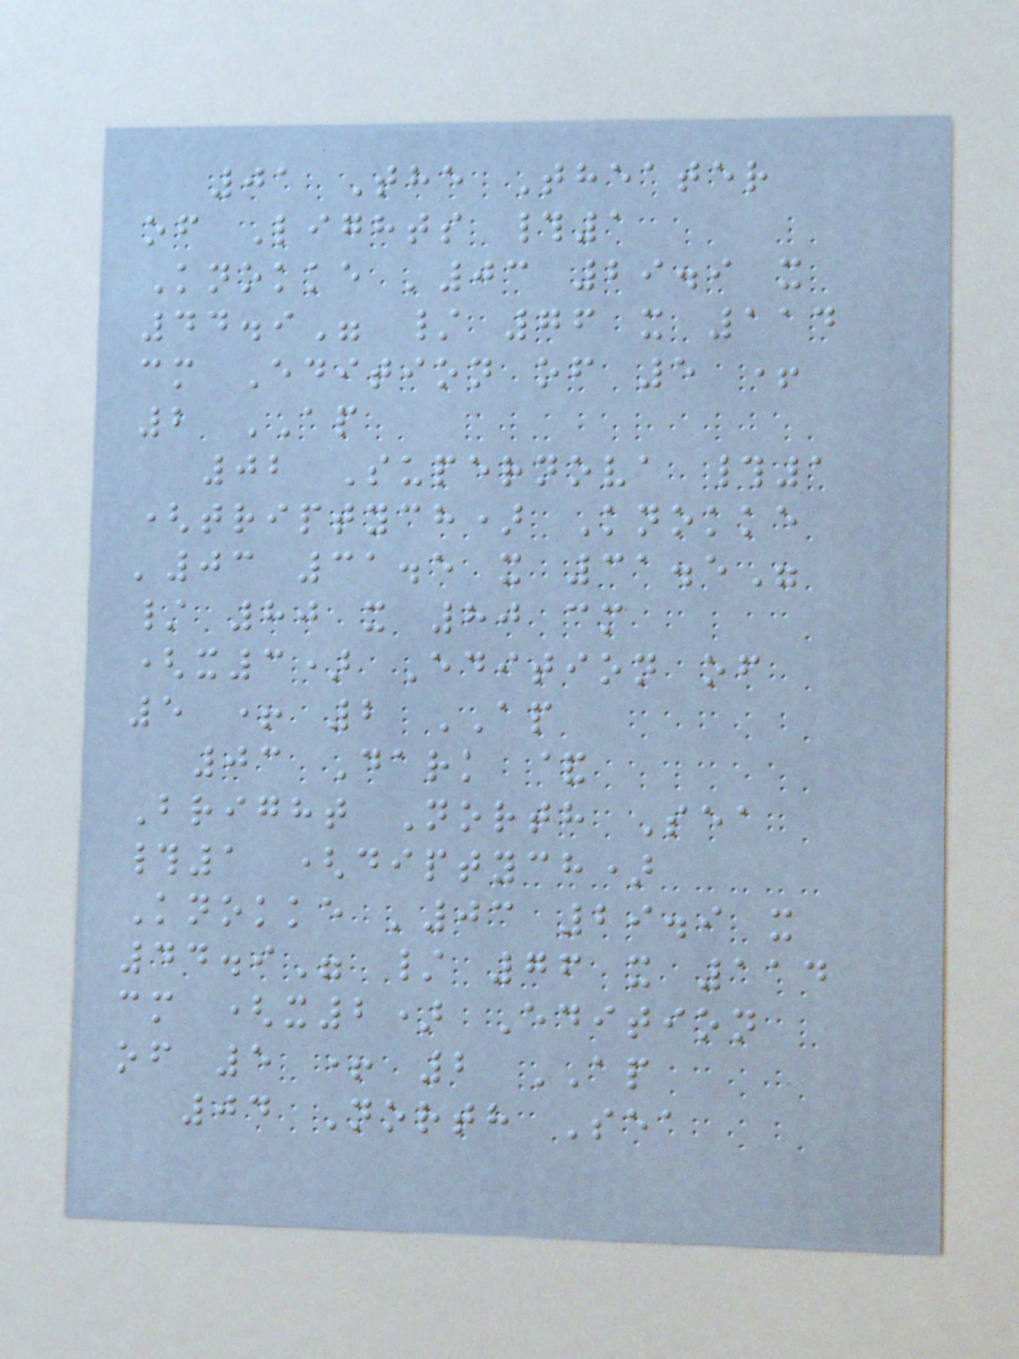01 The Theater
of Lights #1
Knokke '03 29.9 x
44.9" / 76 x 114
cm Edition of 5 +
2 AP
02 Supernova #1
(triptych) Knokke
'03 31.5 x 31.5"
/ 80 x 80 cm
(x3) Edition of
5 + 2 AP
03 Dark &
Bright North Sea
#1 (diptych)
Knokke '03 29.9 x
44.9" / 76 x 114
cm (x2) Edition
of 5 + 2 AP
04 North Sea
